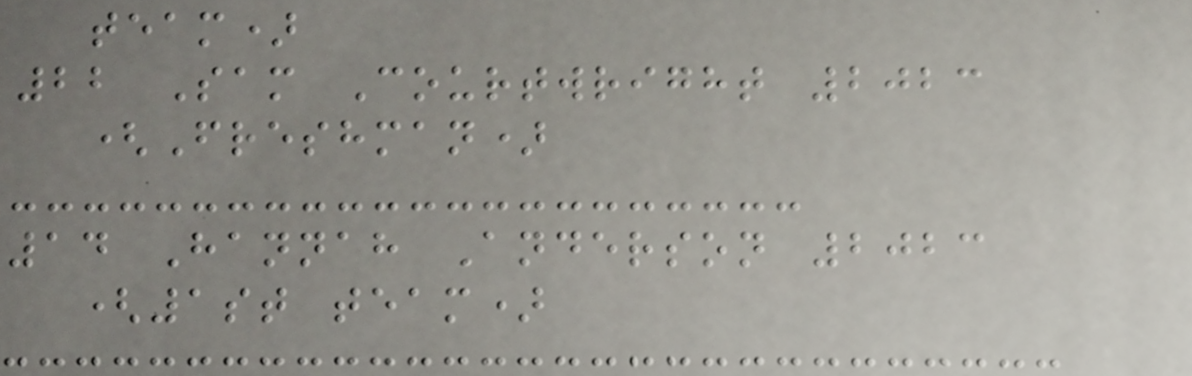team)
22 Sam Courtwright 2023
(Freshman)
14 Hannah Anderson 2023
(1st team)
